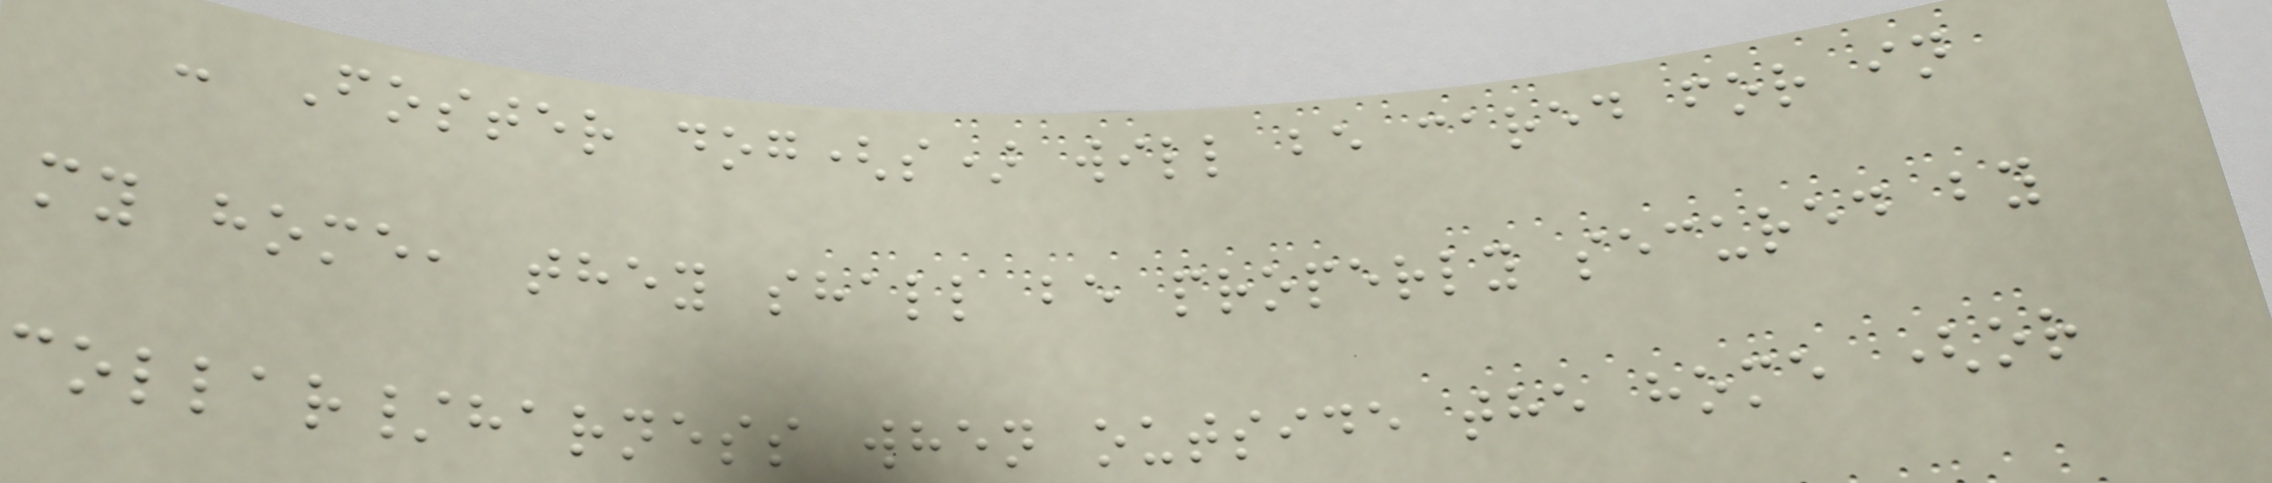- Foster dog(s) will be cared for in
my home, they shall be properly secured by
collar/harness when outside the home (or
